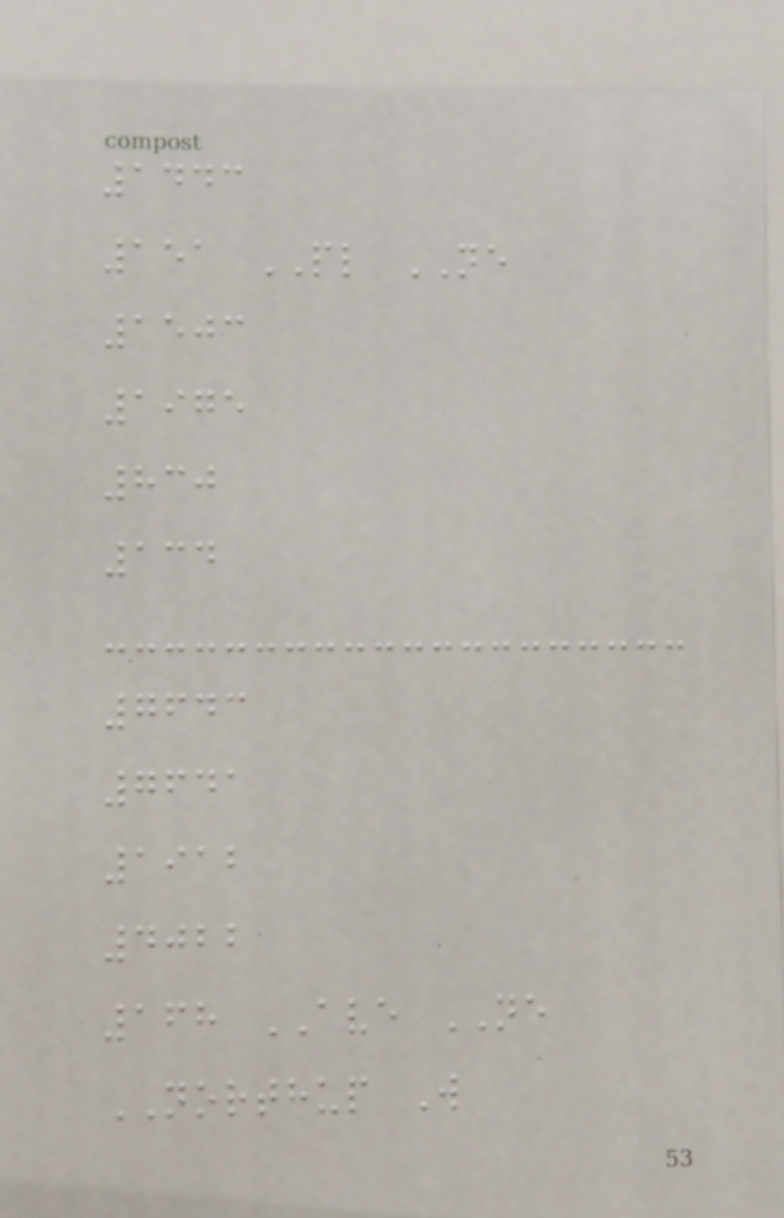1443
151 PL NE
1503
1975
830
134
7643
7641
1912
4022
168 AVE NE
NORTHUP W
